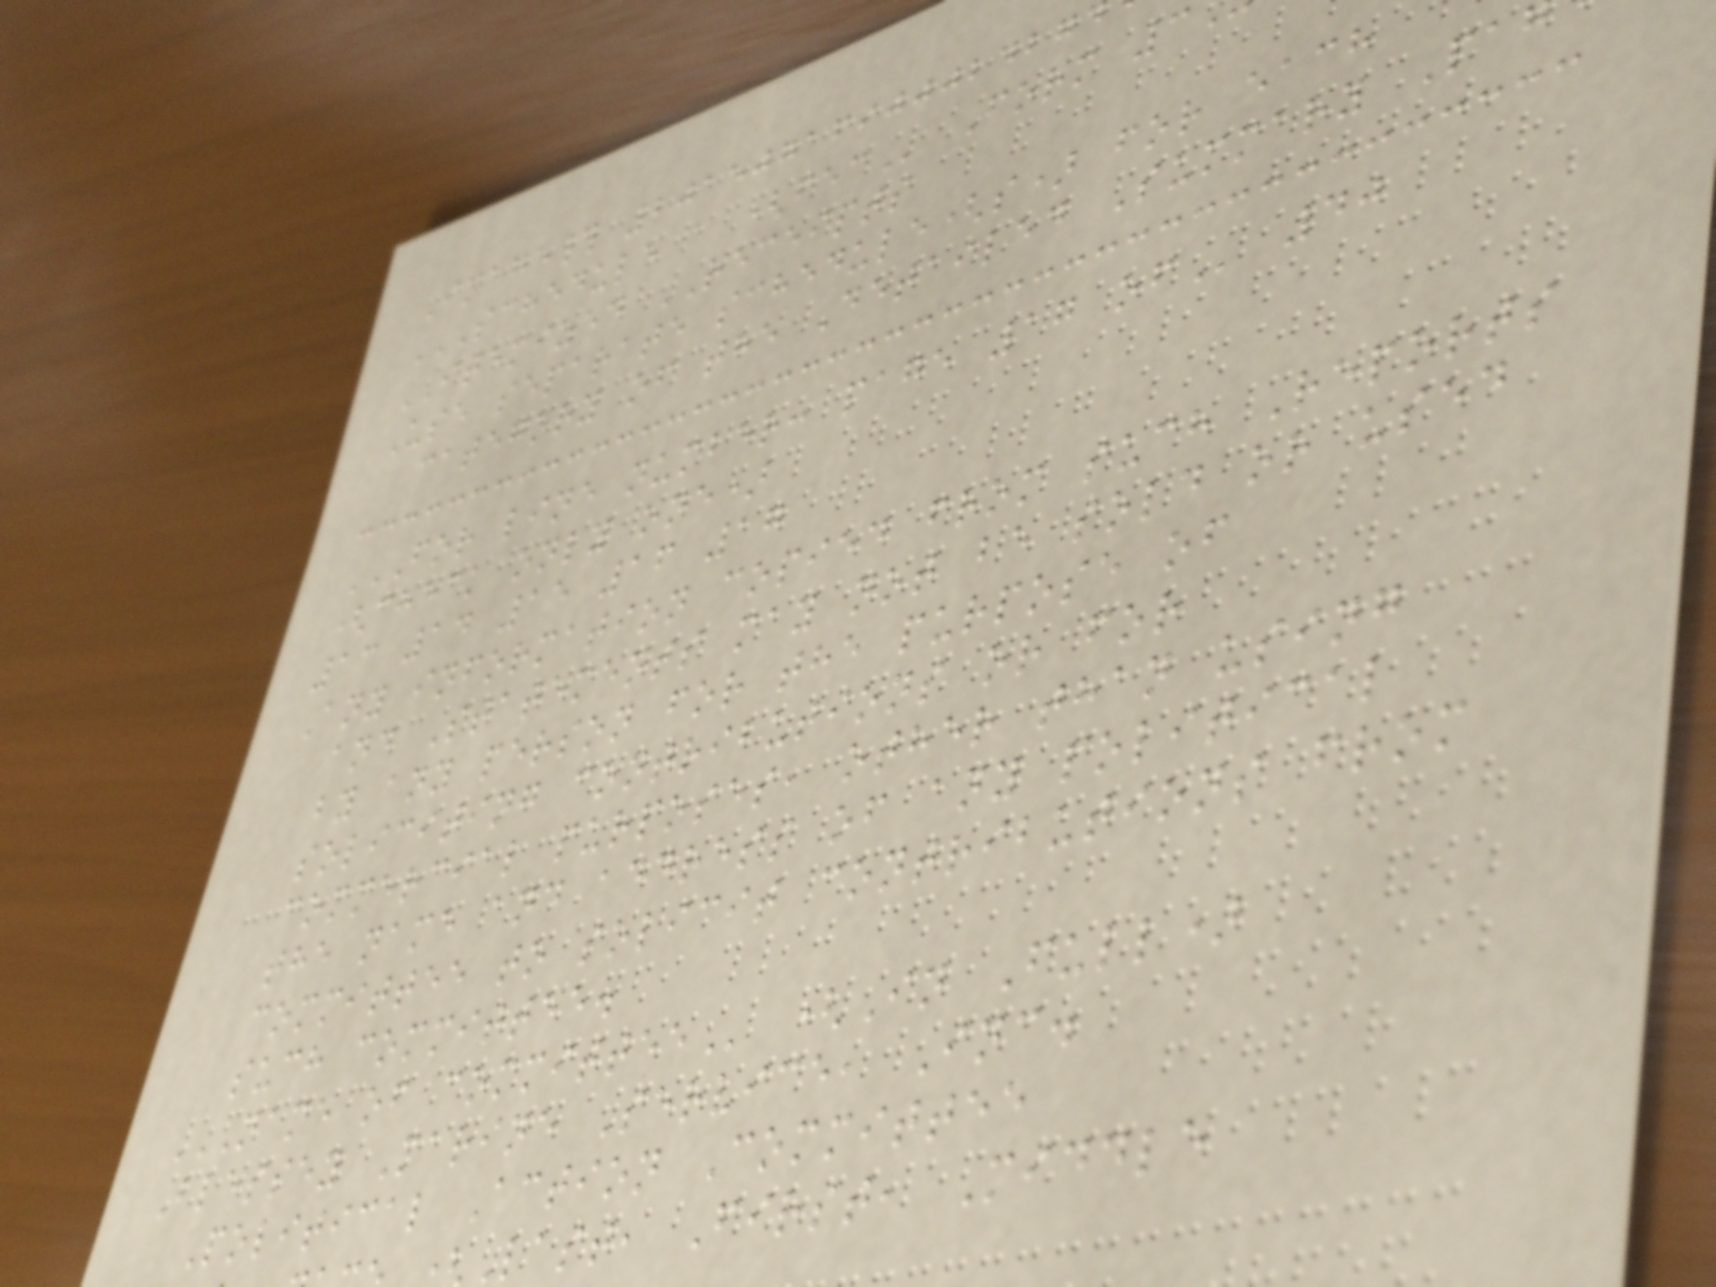Image# 2015071690002427
SCHEDULE A (FEC Form 3
ITEMIZED RECEIPTS
Use separate schedule(s) for each
category of the Detailed Summary Pa
FOR LINE NUMBER: PAGE 17 OF 40
(check only one)
13 14 15 16 17
Any information copied from such Reports
and Statements may not be sold or used
by any person for the purpose of
soliciting contributions or for
commercial purposes, other than using
the name and address of any political
committee to solicit contributions from
such committee.
NAME OF COMMITTEE (In Full)
Blessey Marine Service, Inc.
Political Action Committee
Last, First, Middle
